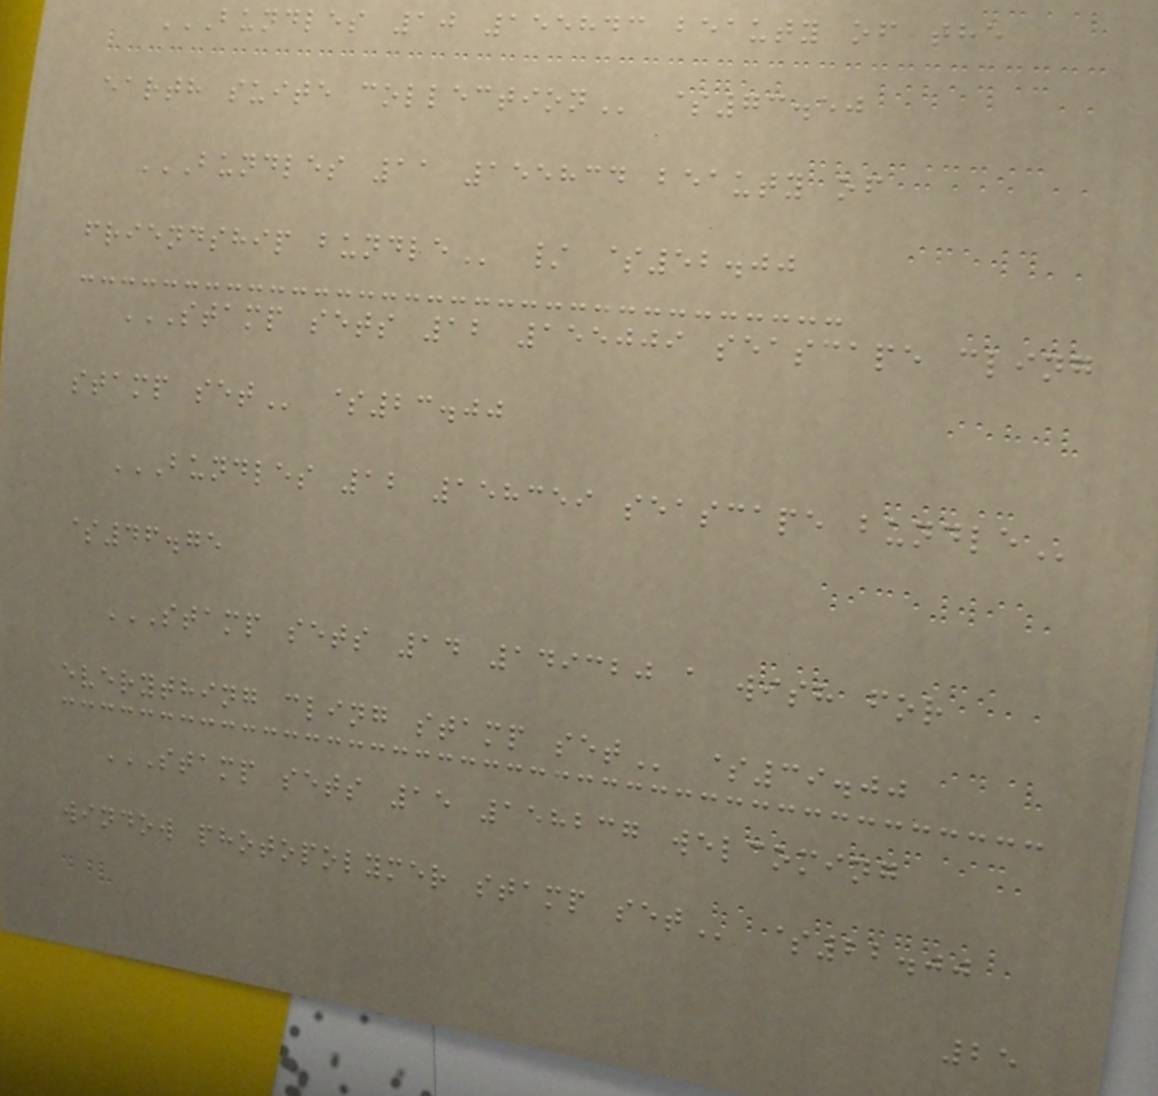BUNDLES 10 155843 BEAUTY OF THE
EARTH SUITE COLLECTION $73.50
BUNDLES 11 155834 BEAUTY OF
FRIENDSHIP BUNDLE / $52.00
STAMP SETS 12 155009 SEASCAPE CLING
STAMP SET $23.00
BUNDLES 12 158359 SEASCAPE BUNDLE
$46.75
STAMP SETS 14 149320 A WISH FOR
EVERYTHING CLING STAMP SET $39.00
STAMP SETS 15 158237 WELCOMING
WINDOW PHOTOPOLYMER STAMP SET $22.00
25
